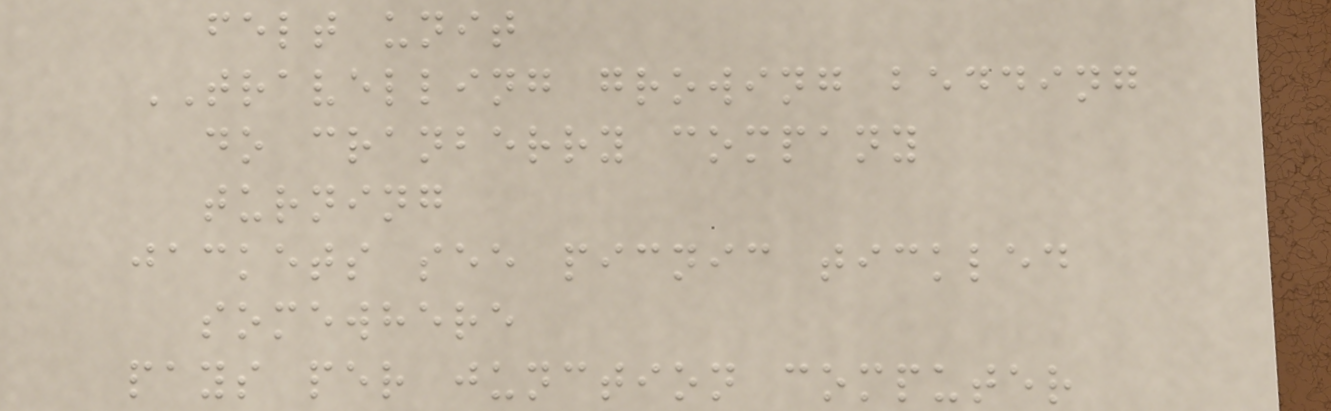felt unit
TRAVELLING growing bedding
do cranberry company
turning
jackets see picnic tickled
somewhere
pays per junction computer
